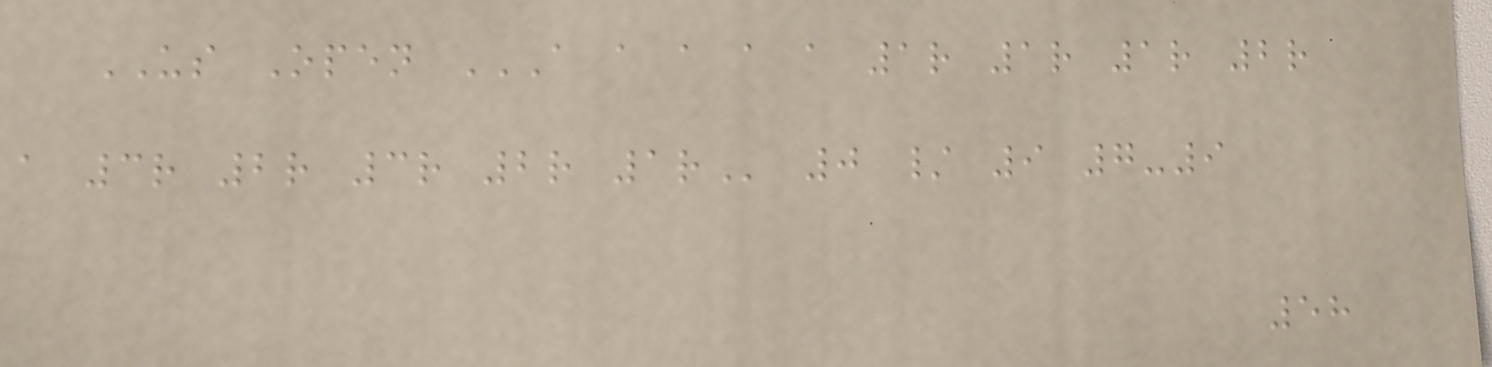US Open A A A A A 1R 1R 1R 2R
A 3R 2R 3R 2R 1R 0 / 9 7-9
58
